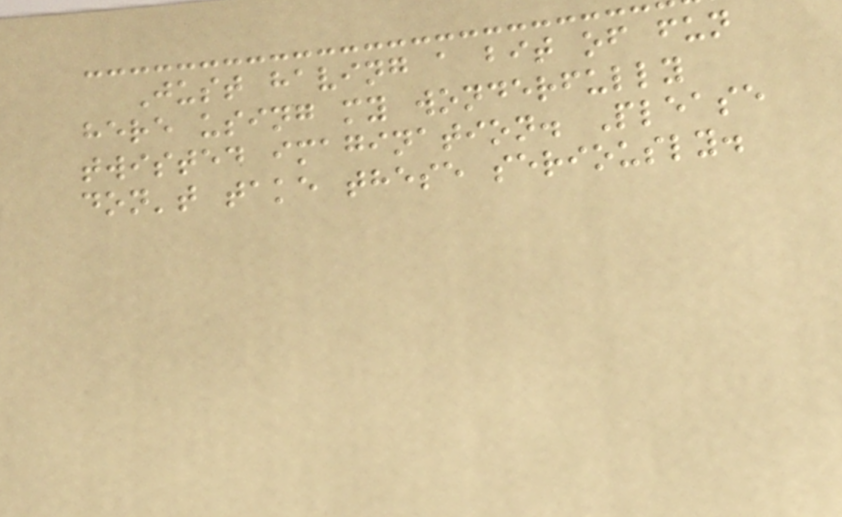Just having a bit of fun
here using my wonderfully
twisted imagination. Please
don't take these seriously.
